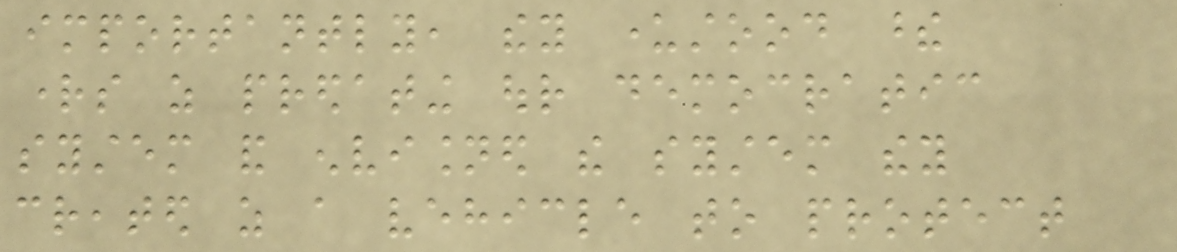importantly, they understood these
rights as predating our democratic
system and envisioned the system they
created as a vehicle to protect
